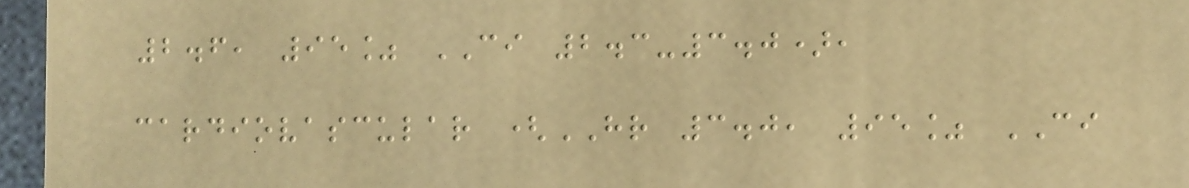2.6, 95% CI 2.3-3.0),
cardiovascular (HR 3.0, 95% CI
